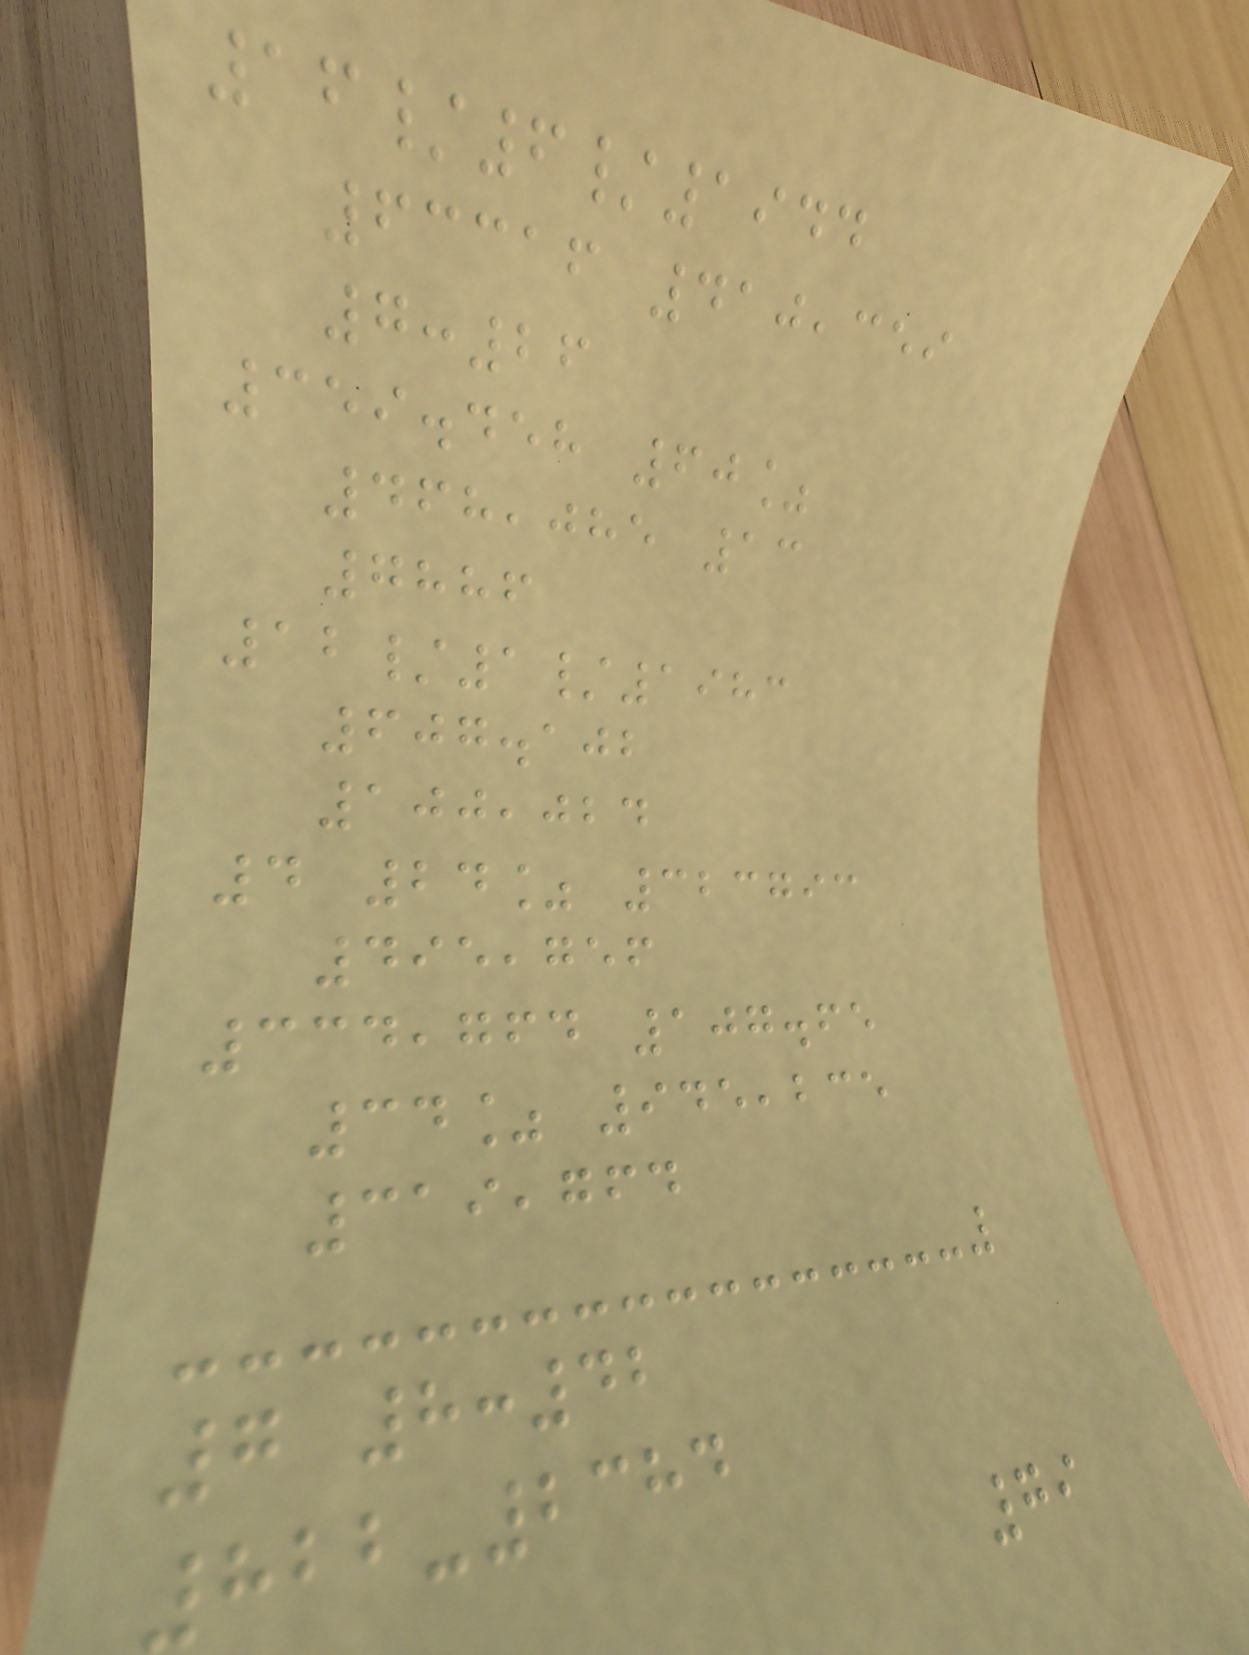16/6/1944
63316 410,359
7:26
359.458 60%
468,085 13
7886
12/1/1983
607.102
100,024
4 24% 323793
495,756
334,764 107.65
34% 945,235
319,764
7 8:42
822-2384
79
